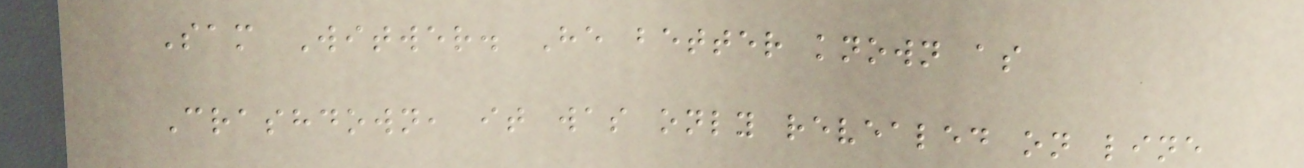Sam Witwer. He better known as
Crashdown, it was only revealed on line
